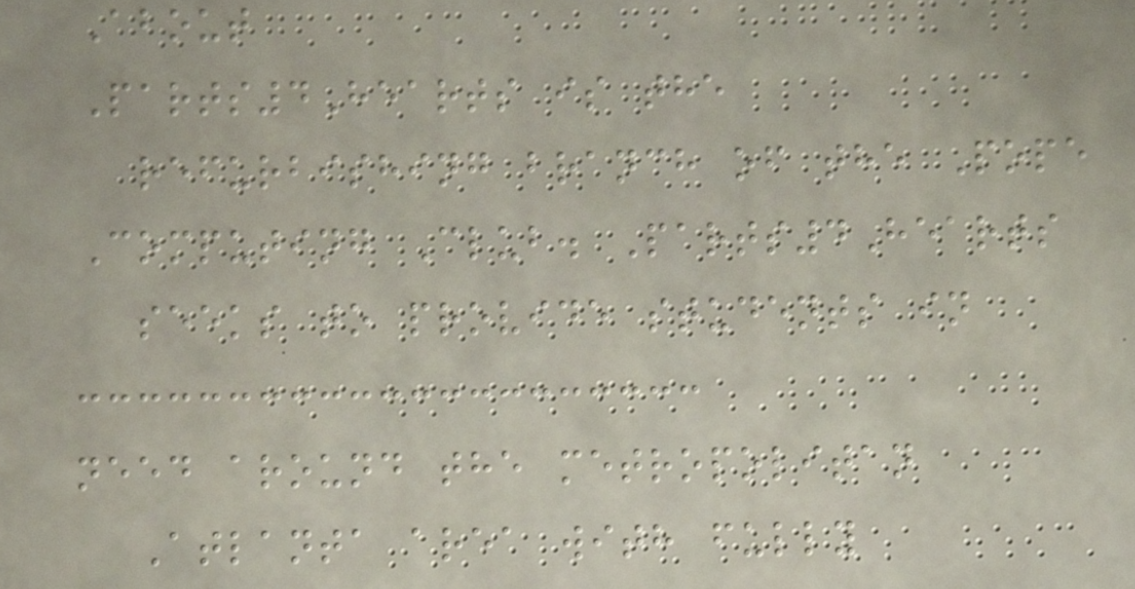About
Parts4Hearts is the
refurbishing branch of the Pope
Computing Club. Parts4Hearts
seeks to provide students in
need around the metropolitan
Atlanta area with fully
